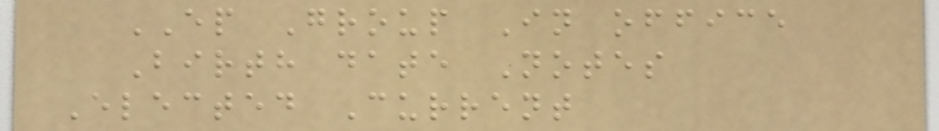EP Group In office
Birth date Notes
Elected Current
